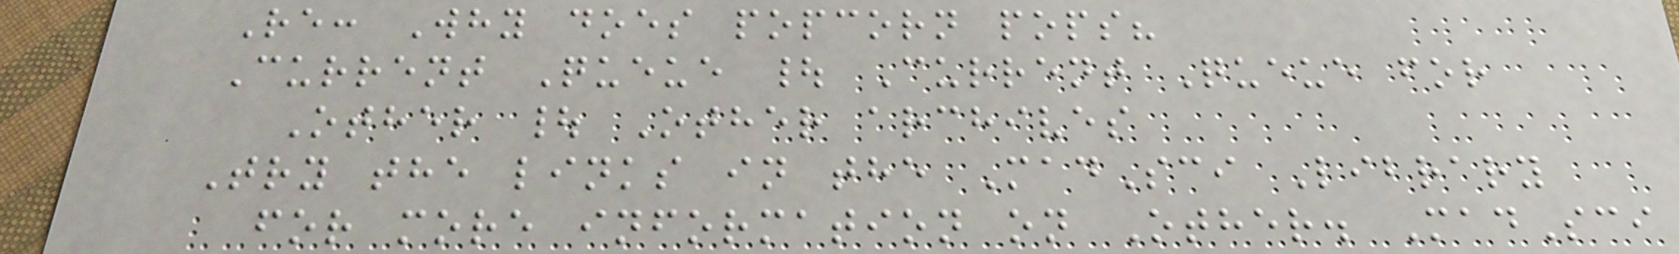Re: Why does popcorn pops?
Current Queue | Current Queue for
Other | Other archives
Try the links in the MadSci Library
for more information on Other. MadSci
